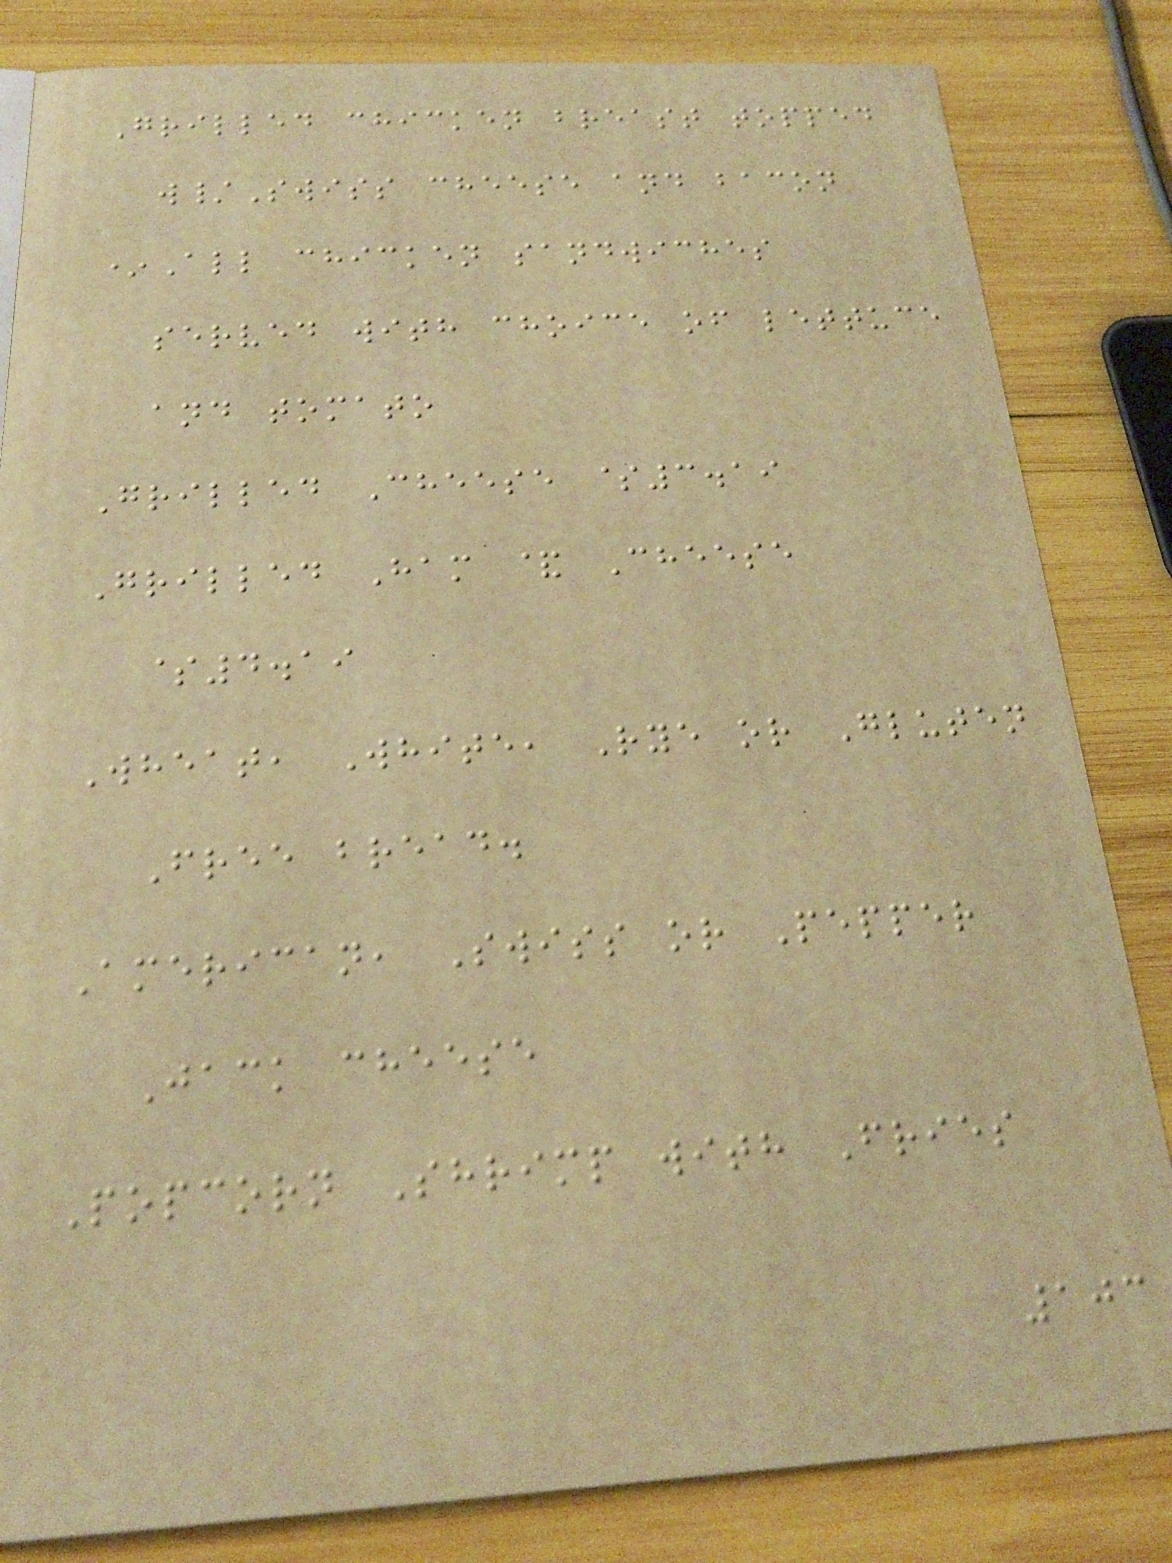Grilled chicken breast topped
w/Swiss cheese and bacon
*All chicken sandwiches
served with choice of lettuce
and tomato
Grilled Cheese $3.19
Grilled Ham & Cheese
$4.19
Wheat, White, Rye or Gluten
Free bread.
American, Swiss or Pepper
Jack cheese
Popcorn Shrimp with Fries
103
